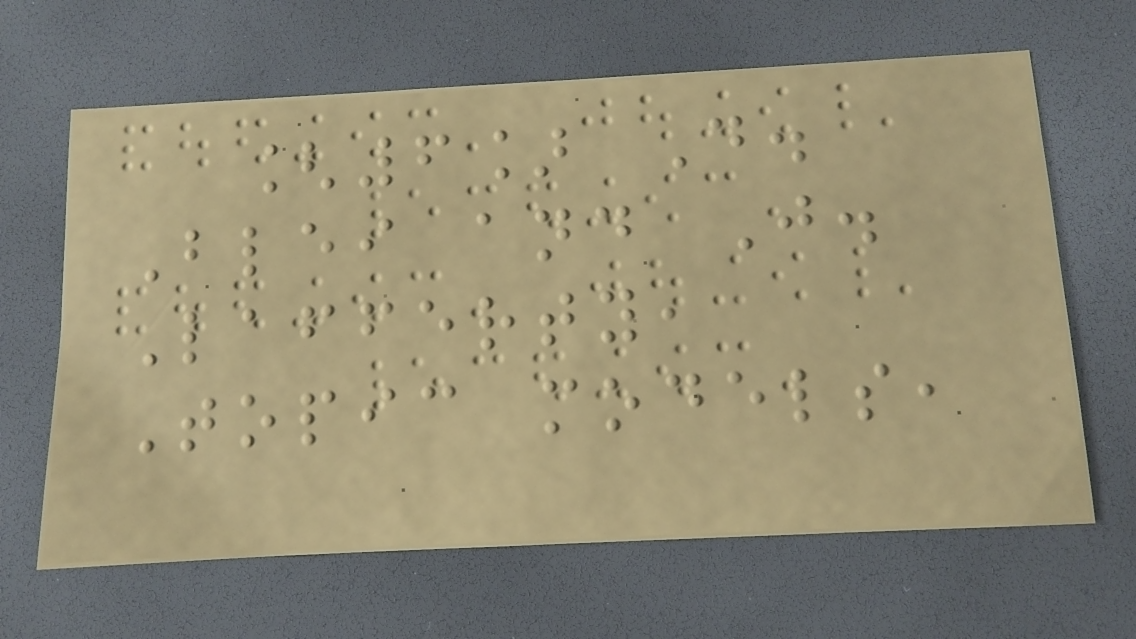[6] D.
Blei and J.
Lafferty,
Topic models,
